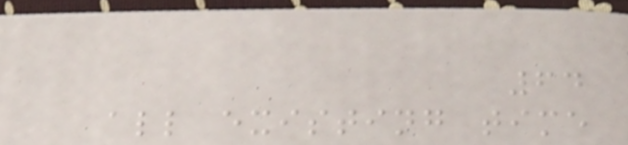64
all existing time
